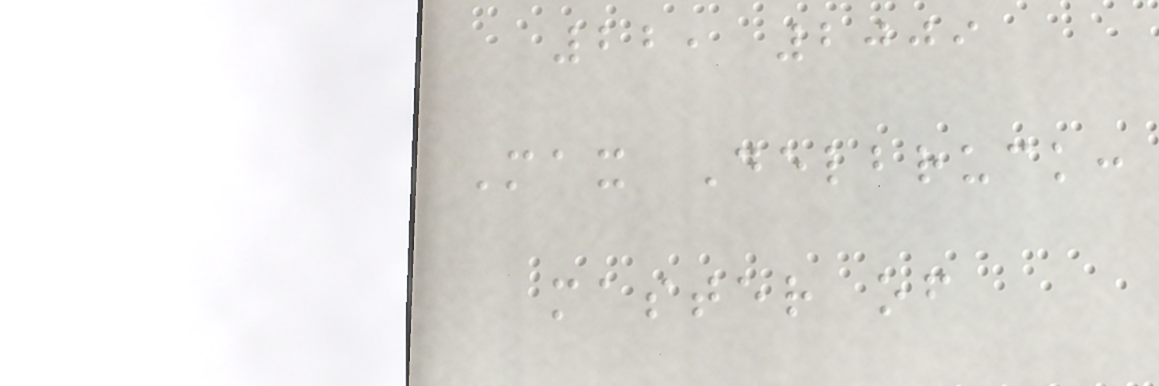22, 2009
Max Delbruck:
master of
